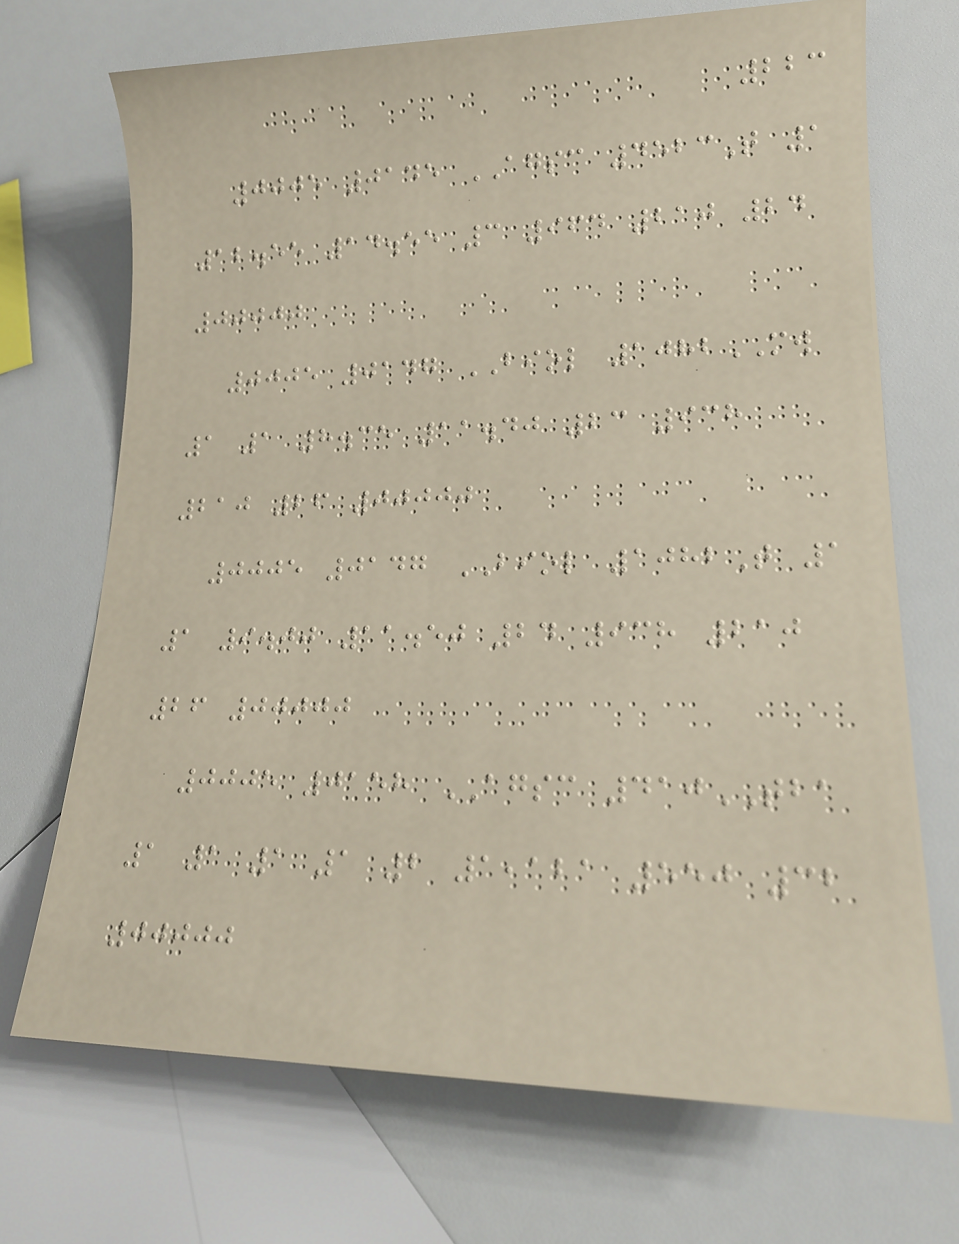223
0005 0145 AGSC 4523T 1
12.55 14.55 3 964 210 24
00000
0005 0147 BIOL 1082MW
1 1 8.35 11.40 23 938
210 26 00000
0005 0147 BIOL 1082T 1
1 9.00 11.50 24 938 210
26 00000
0005 0158 AGSC 410TBA
1 1 1 1 2 1,121 550 32
00000
